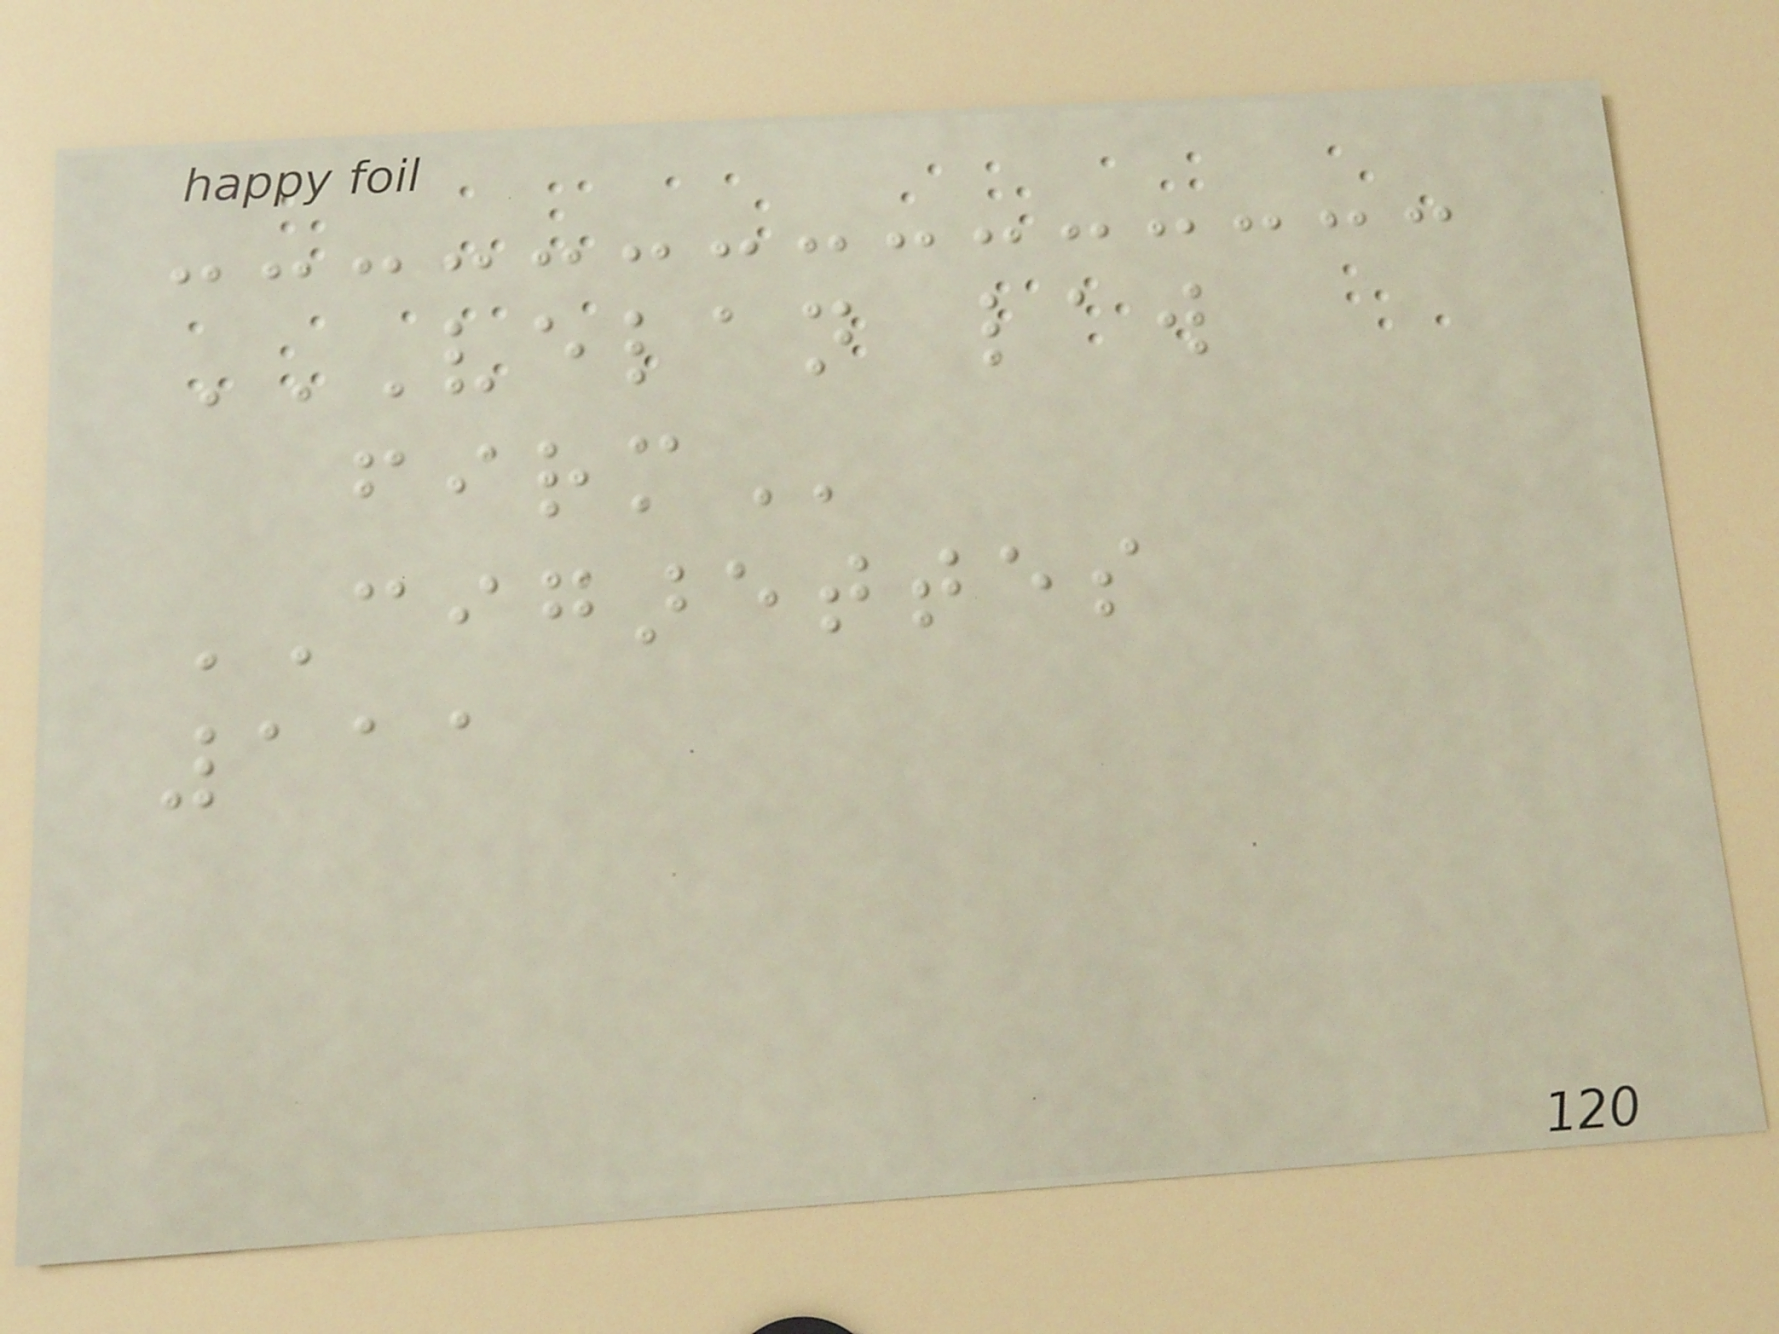VELAN LAW
FIRM
CIGARETTES
111
